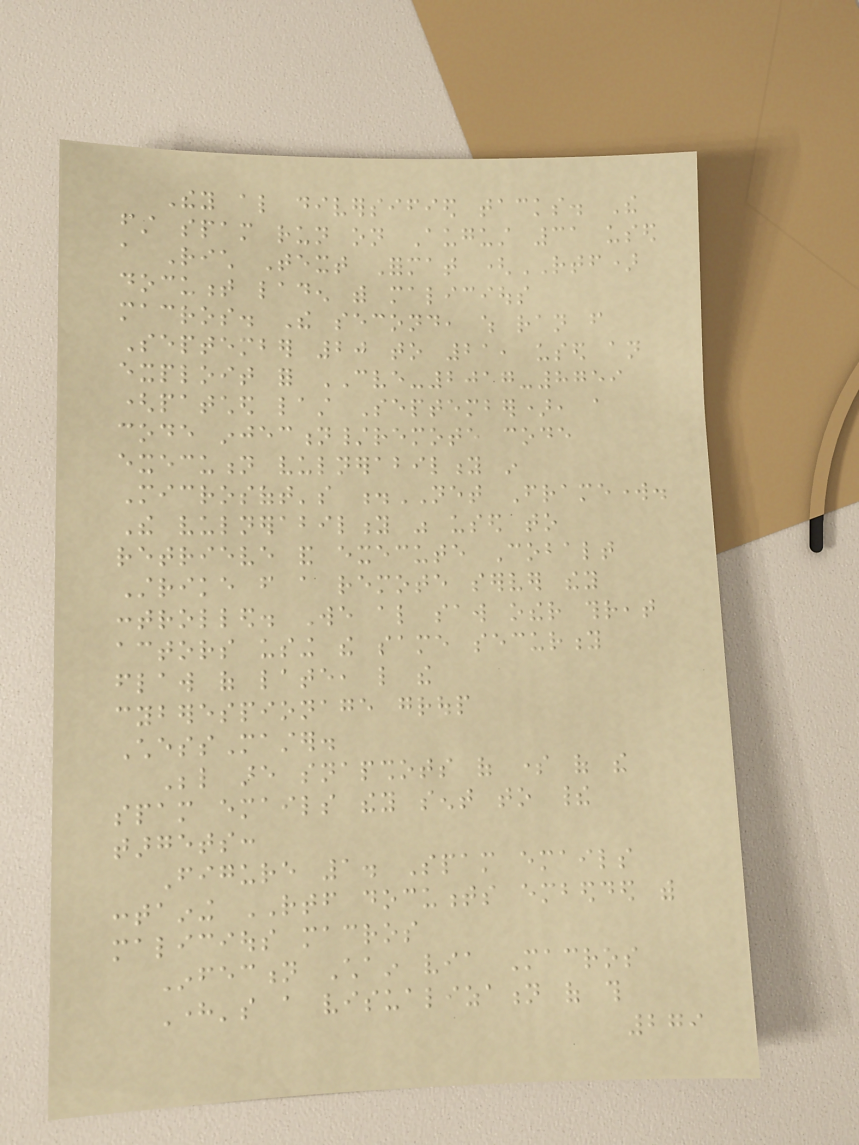They also diversified tacks. The
first spam run on August 31 used
a Rich Text Format (RTF)
document laden with malicious
macros. The second, which ran from
September 20 to 21, used an
exploit for CVE-2017-8759
(patched last September), a
code injection/remote code
execution vulnerability in
Microsoft's .NET Framework.
The vulnerability was used to
retrieve and execute Cobalt
Strike from a remote server they
controlled. We also saw other threat
actors using the same security
flaw of late, like the
cyberespionage group
ChessMaster.
Below are snapshots of some of the
spam emails they sent to their
targets:
Figure 1. Spam emails
containing RTF documents embedded with
malicious macros
Infection Chain via Macros
Here's a visualization of this
279
